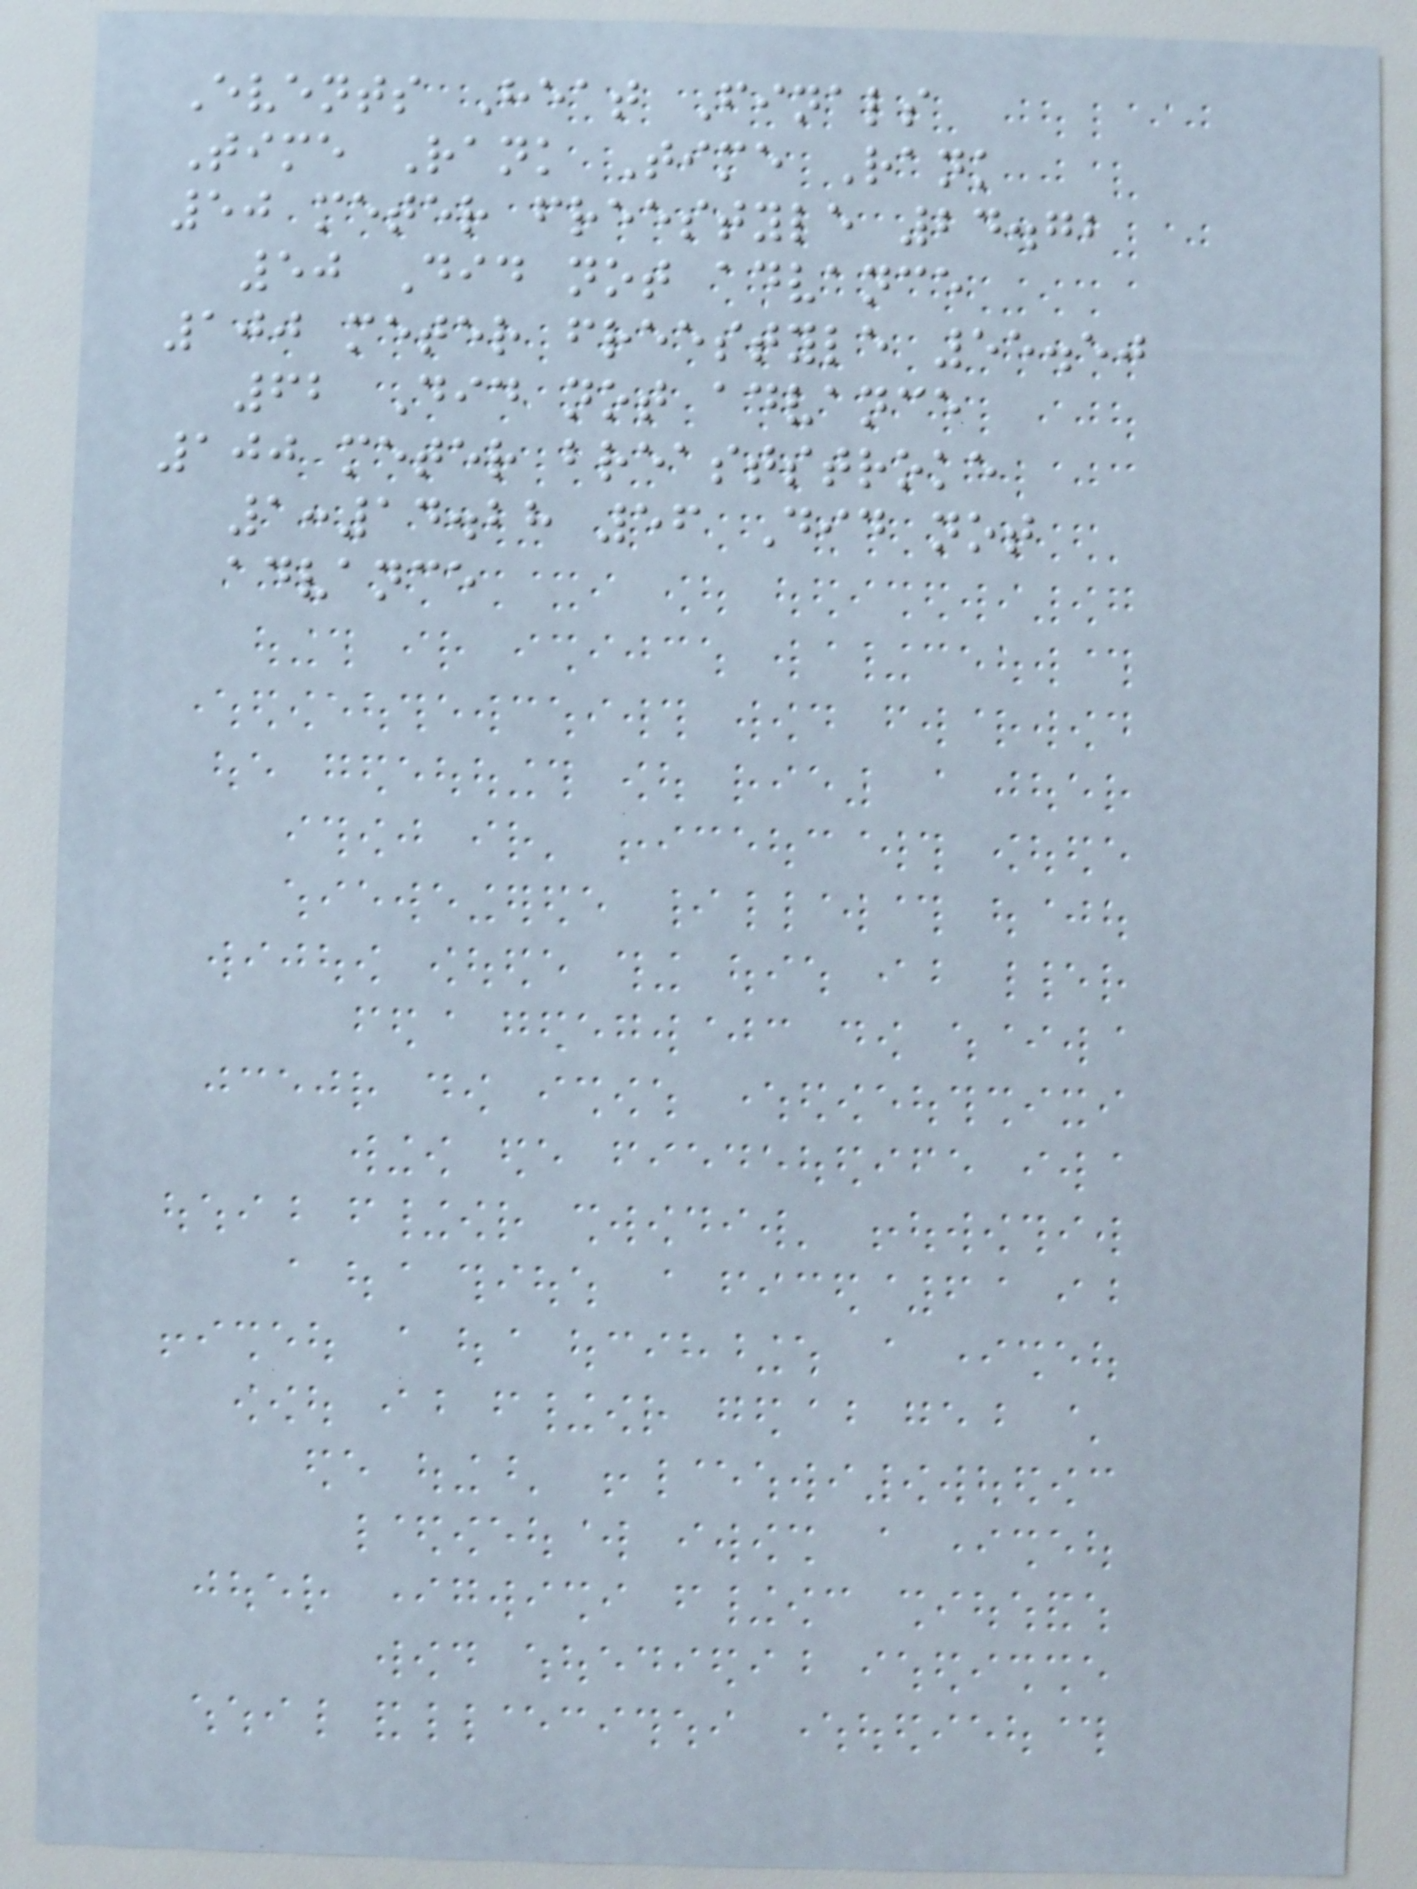Events Heat Finals
Time Rank Time Rank
50 meter freestyle 24.72
50 Did not advance
100 meter freestyle 55.50
62 Did not advance
100 meter breaststroke
1:14.28 56 Did not
advance
